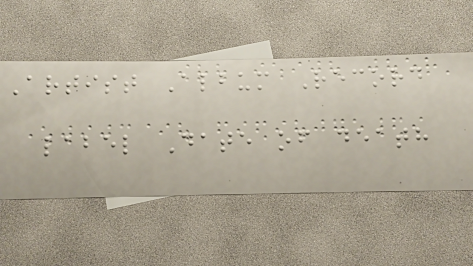Artist Album Record
label Date of death
